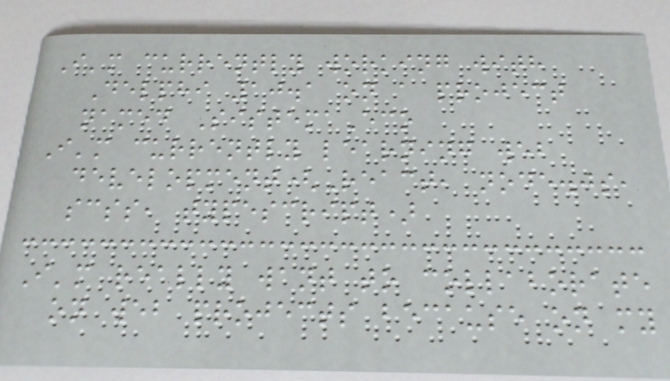I'm currently working with
Delphi 10.1 on a project
named SistemaEco
I'm currently learning web
development(React, node.js,
scss, typescript)
I'm really want to collaborate
on web projects because on my
